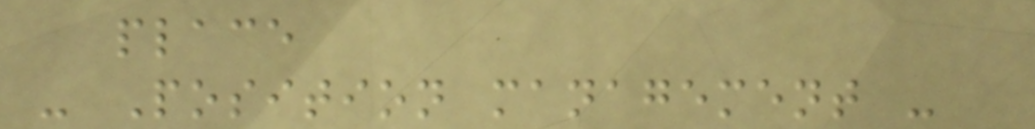place
- Position management -
